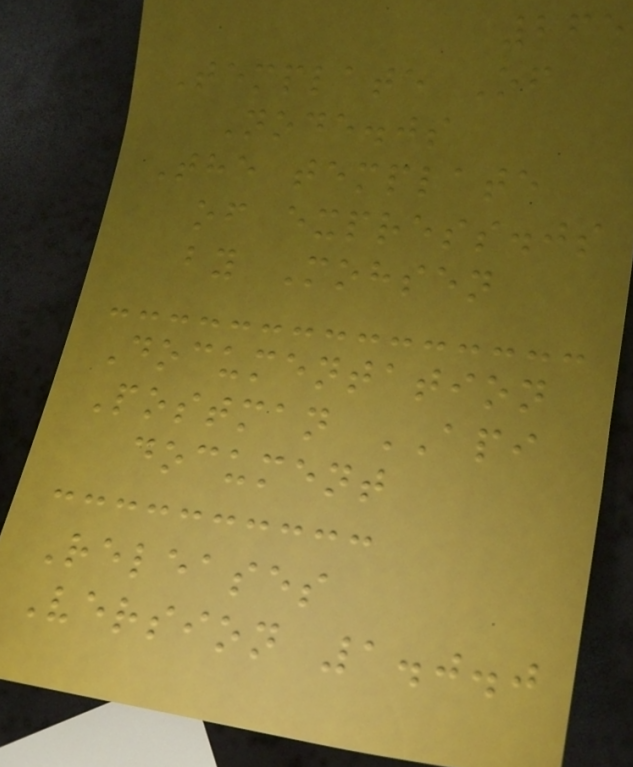265
Template Of
Node.js
The template
of express.js
by Mohsen
Documentation
Postman API
document
Releases
Version 1.0.0
